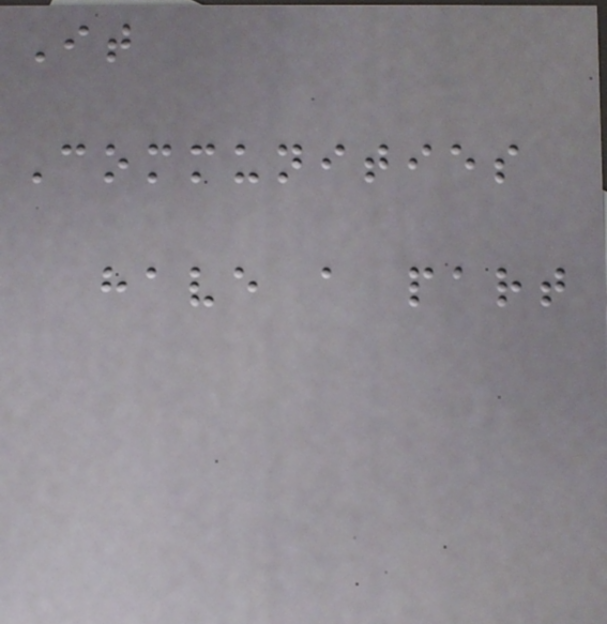It
Communities
have a part
